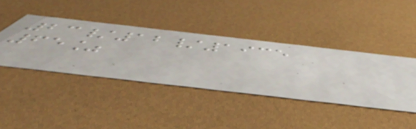23/12/1935
65%
